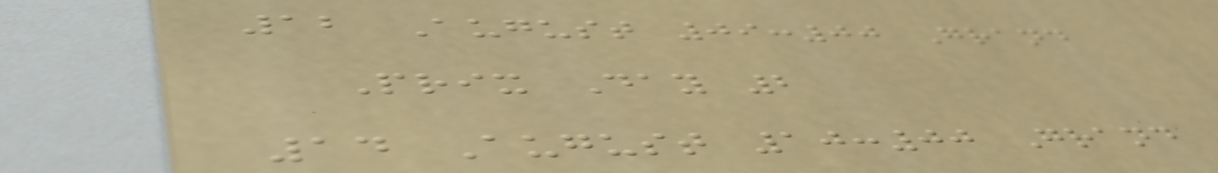12 August 09:00 Grand
Prix Day 2
14 August 10:00 Grand
